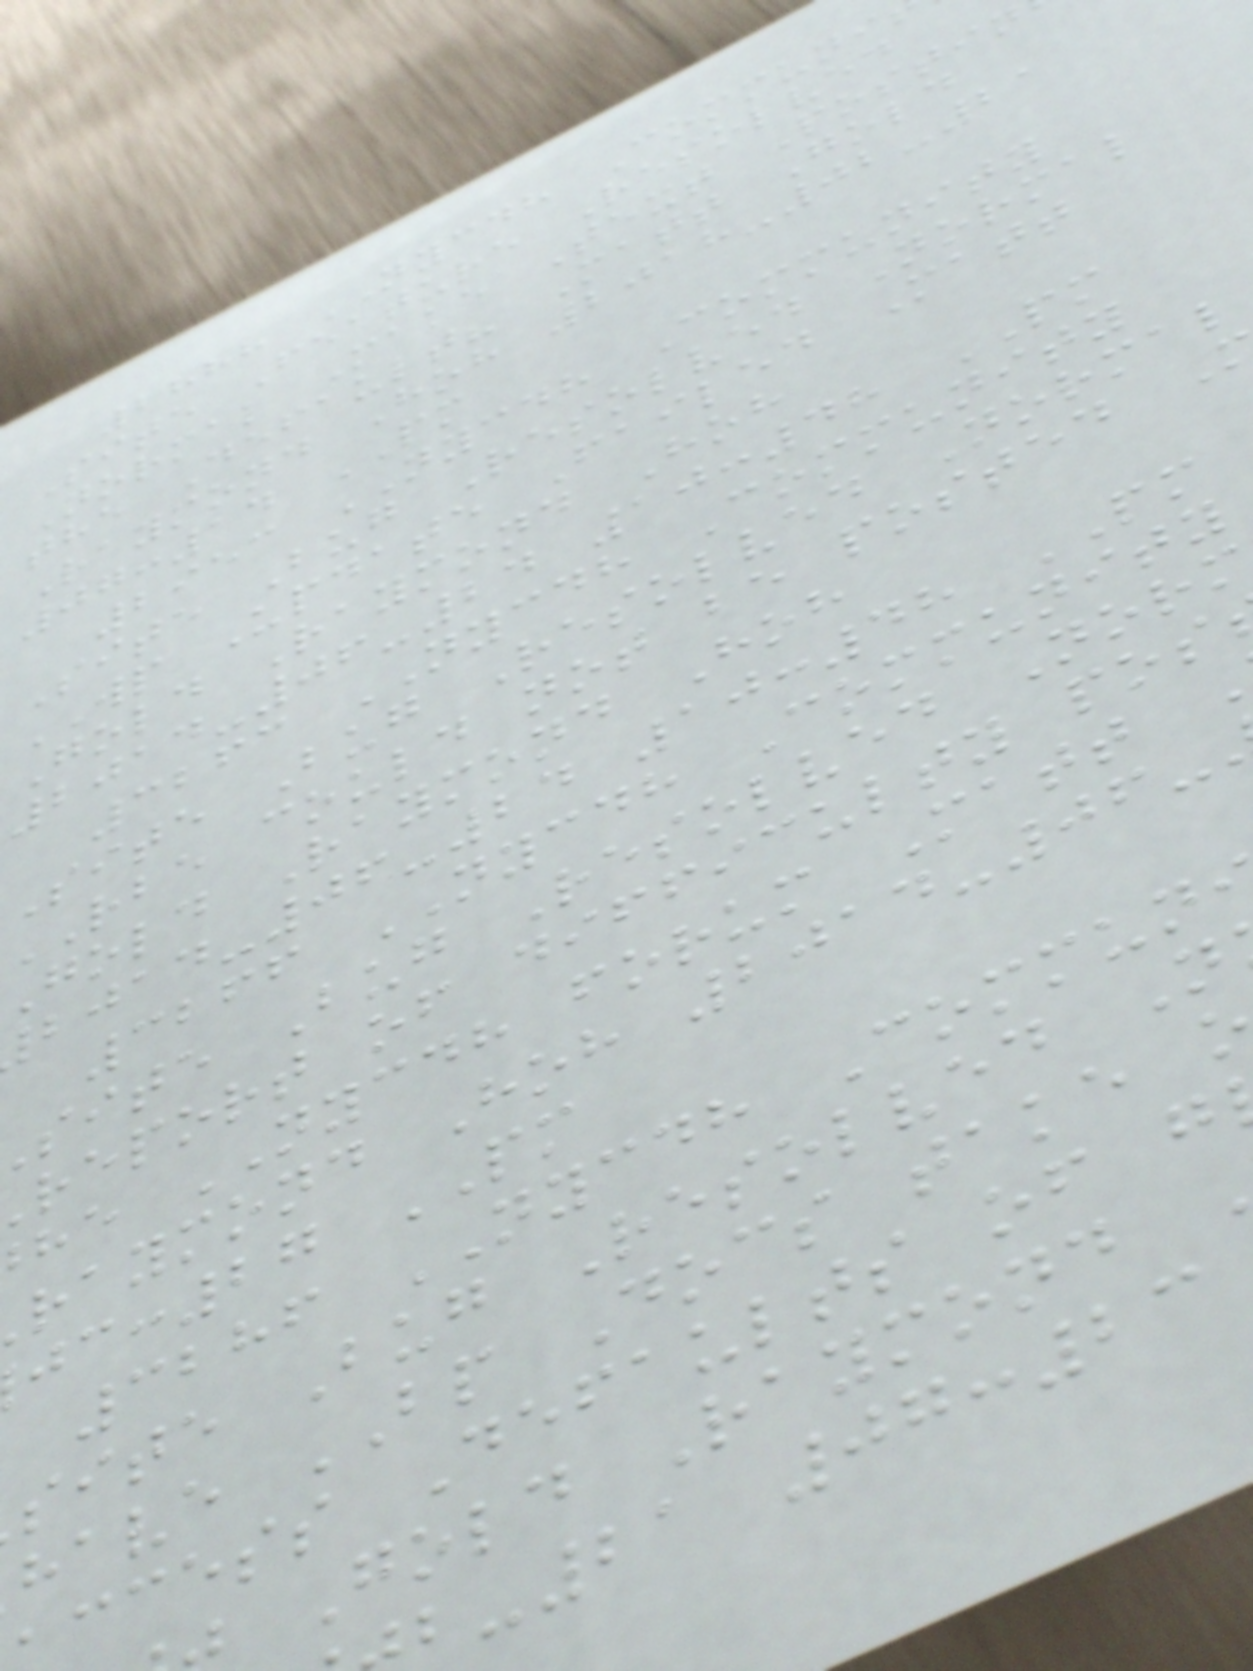2888 NYCDH Communi
Site Feature Resolved
Normal Make Text Postin
the Default? Matt Gold
Raymond Hoh 2018-02-21
07:14 PM
2953 NYCDH Community
Site Bug Resolved Normal
WP Update Failed Matt
Gold Raymond Hoh
2014-06-24 10:48 PM
3263 NYCDH Community
Site Bug Resolved Normal
RBE could not be posted
gold Raymond Hoh
-06-24 10:48 PM
3266 NYCDH Community
site Bug Resolved Norm
report of difficulty pos
he NYCDH forum Matt
raymond Hoh 2014-06-
:27 PM
3286 NYCDH Commun
site Bug Resolved N
have BP Docs take
ccess Defaults of g
Gold Raymond
-21 07:23
